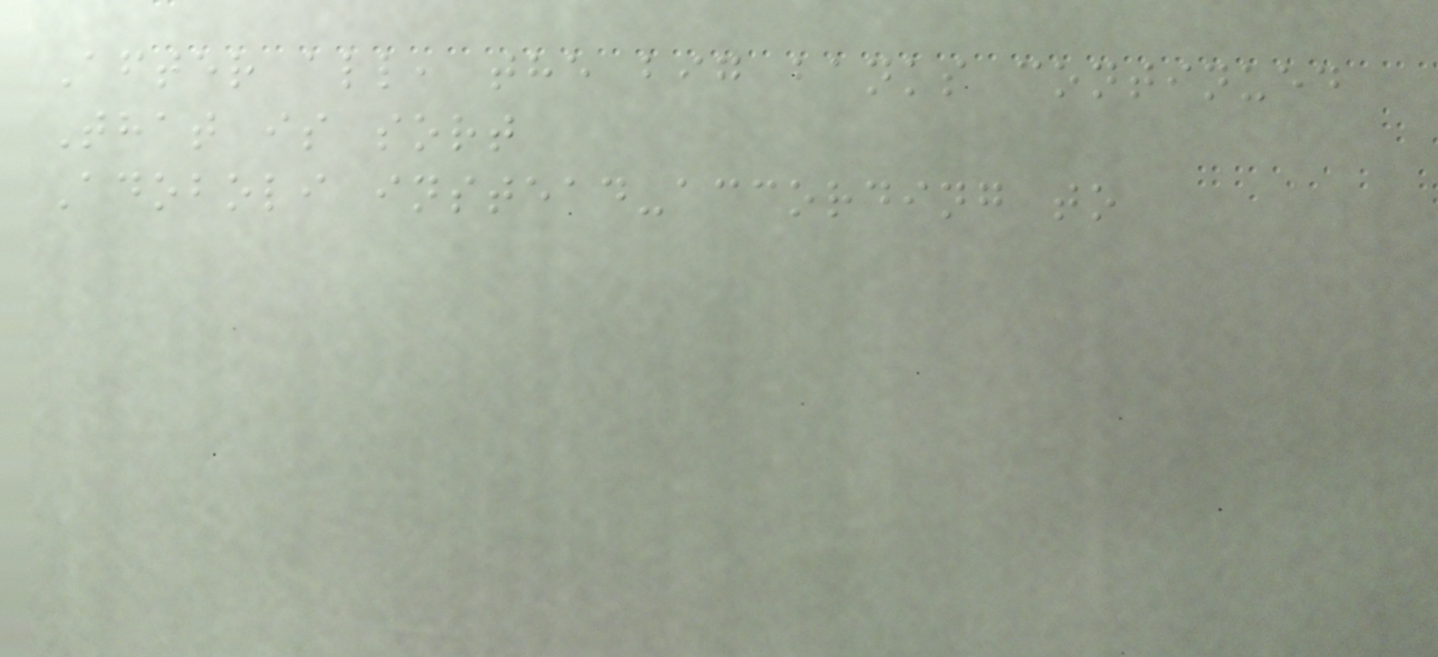After all, the big banks continued
That is sort
Adoboli instead-according to
